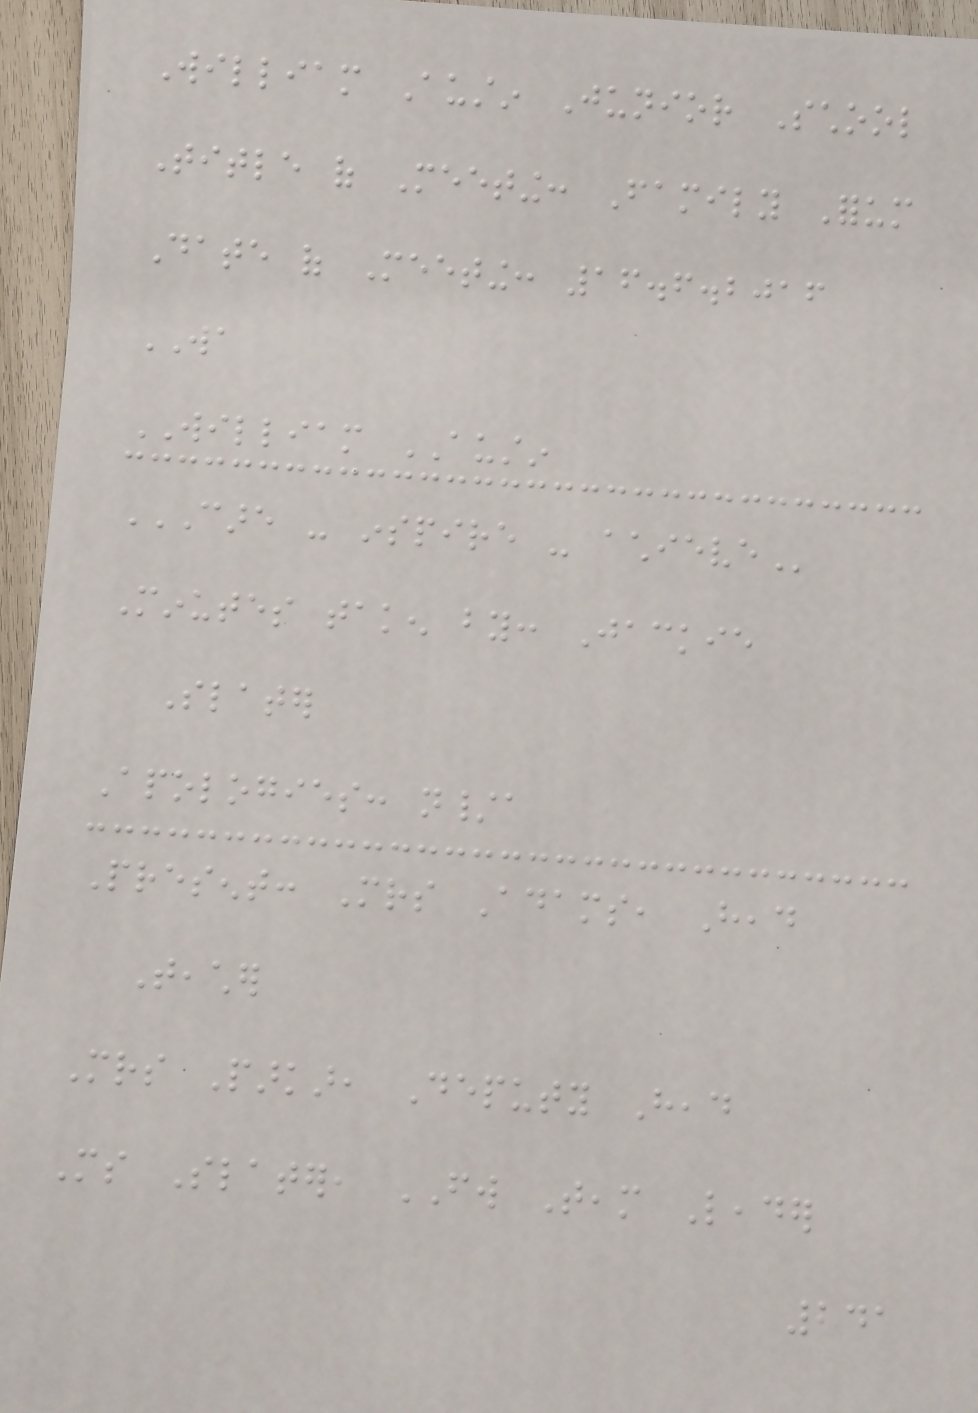William Austin Junior School
Title of Meeting: Family Forum
Date of Meeting: 16.6.2016
WA
WILLIAM AUSTIN
CARE - INSPIRE - ACHIEVE
Minutes taken by: Jackie
Slater
Apologies: n/a
Present: Mrs Adams, Head
Teacher
Mrs Parkar, Deputy Head
Ms Slater, FW Team Leader
241
